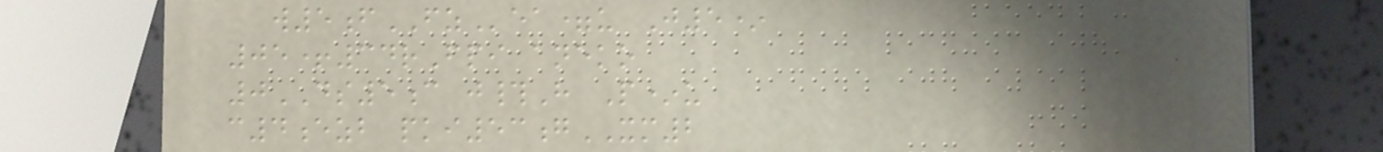w5fFZea=u J5*
05+34rFpi aneko
0DS5c j#H P*u
c4ezb pki53gXM2
